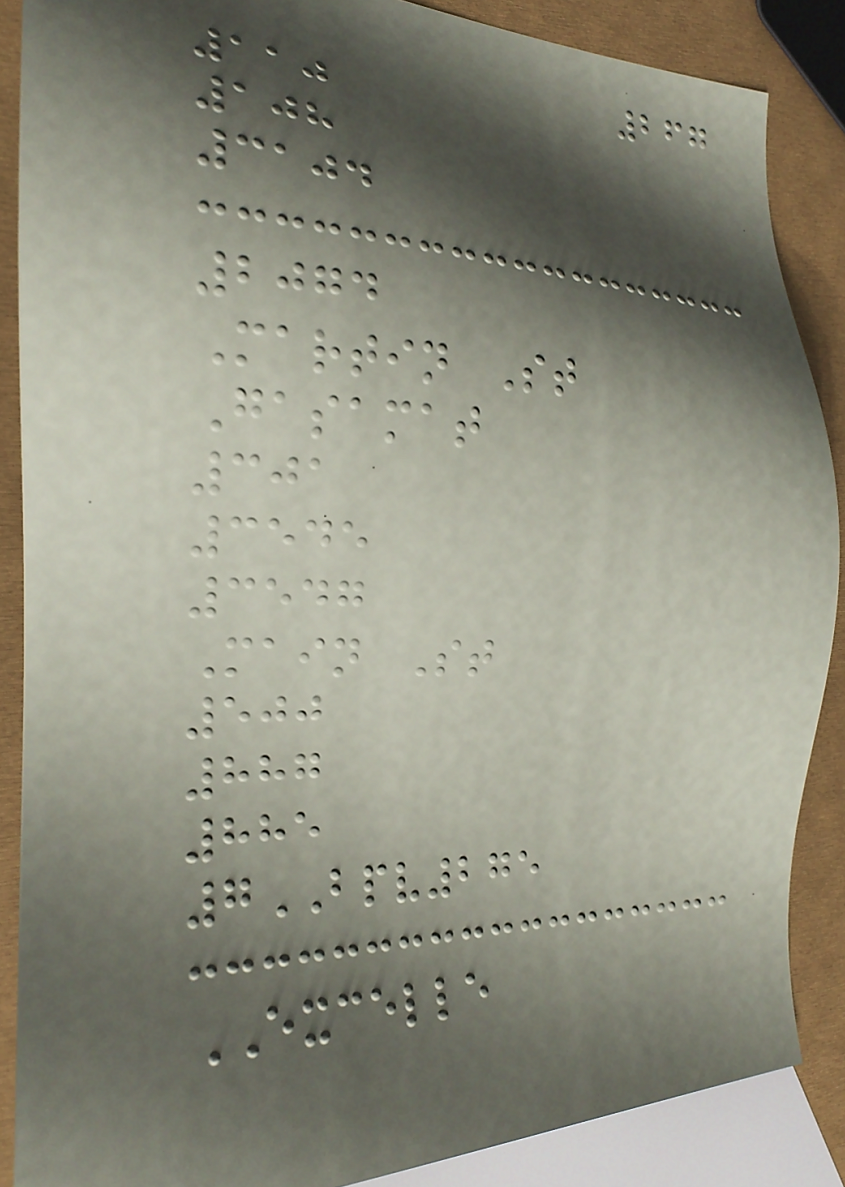267
110
108
3104
2074
Martin St
Gasamat
301
3545
3547
Main St
500
887
885
7BPV275
EXCELLE
